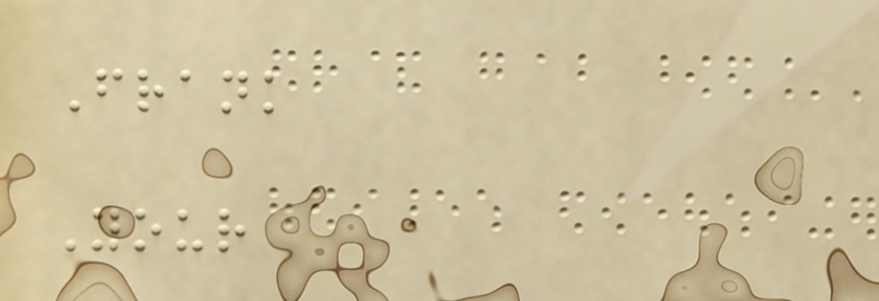Frank
Your
